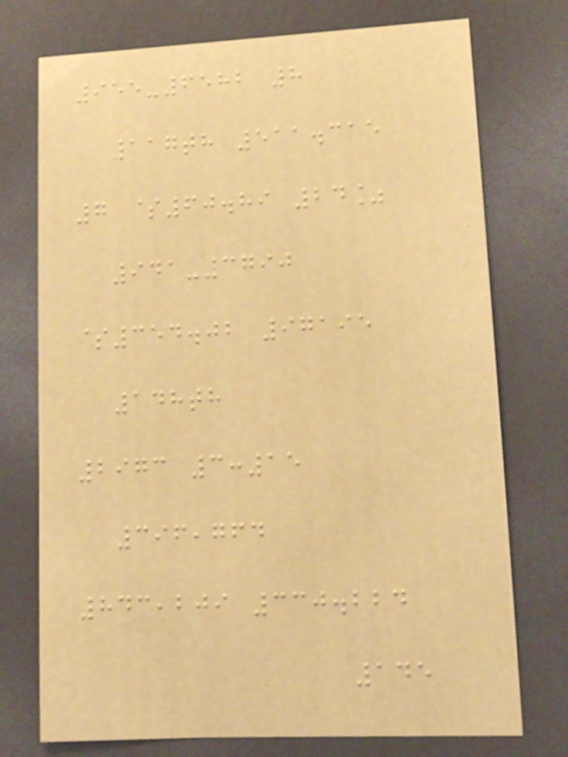955-6582 8
117th 511.315
7 $60.89 24%
941-3790
$354.02 97195
148th
2973 3:15
396,764
843,209 330.224
145
